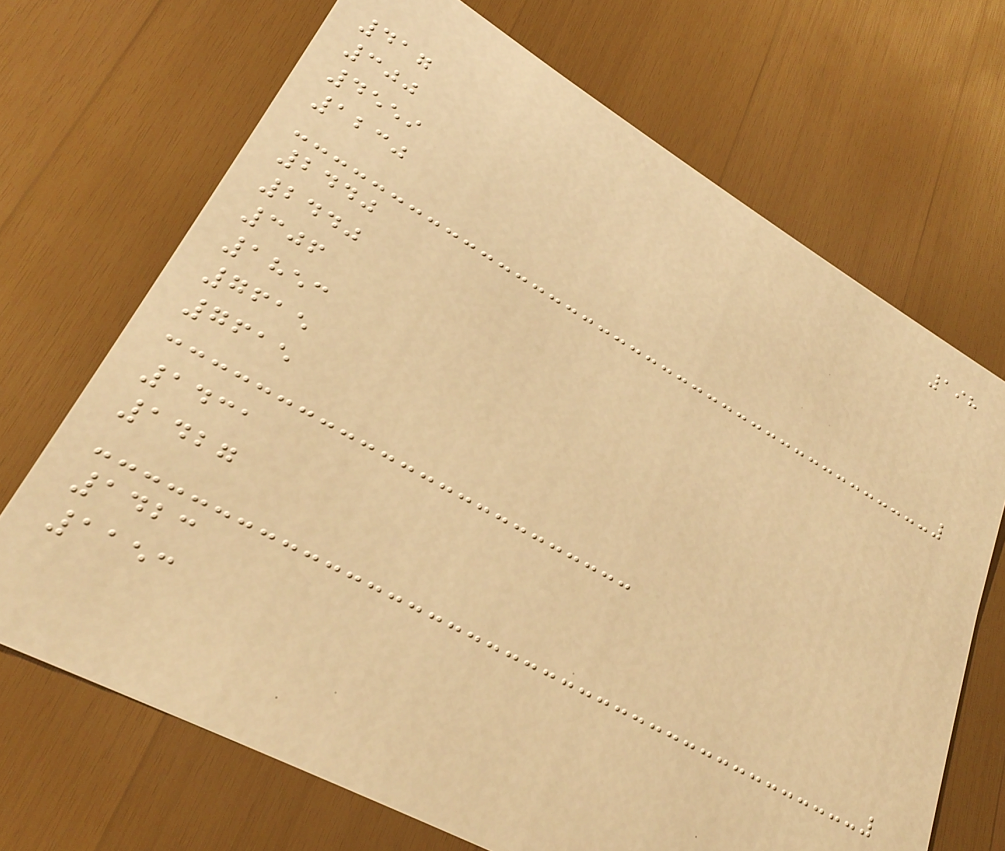198
417
300
4559
1230
2440
2440
306
1853
7615
7615
1431
1427
1423
1153
